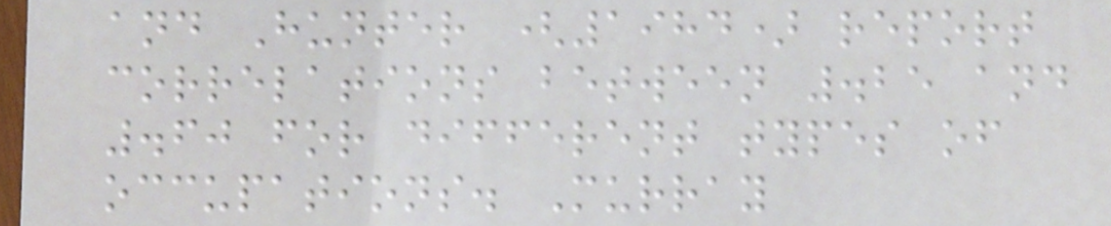and Hunter (1984) report
correlations between .25 and
.60 for different types of
occupations. Murray
